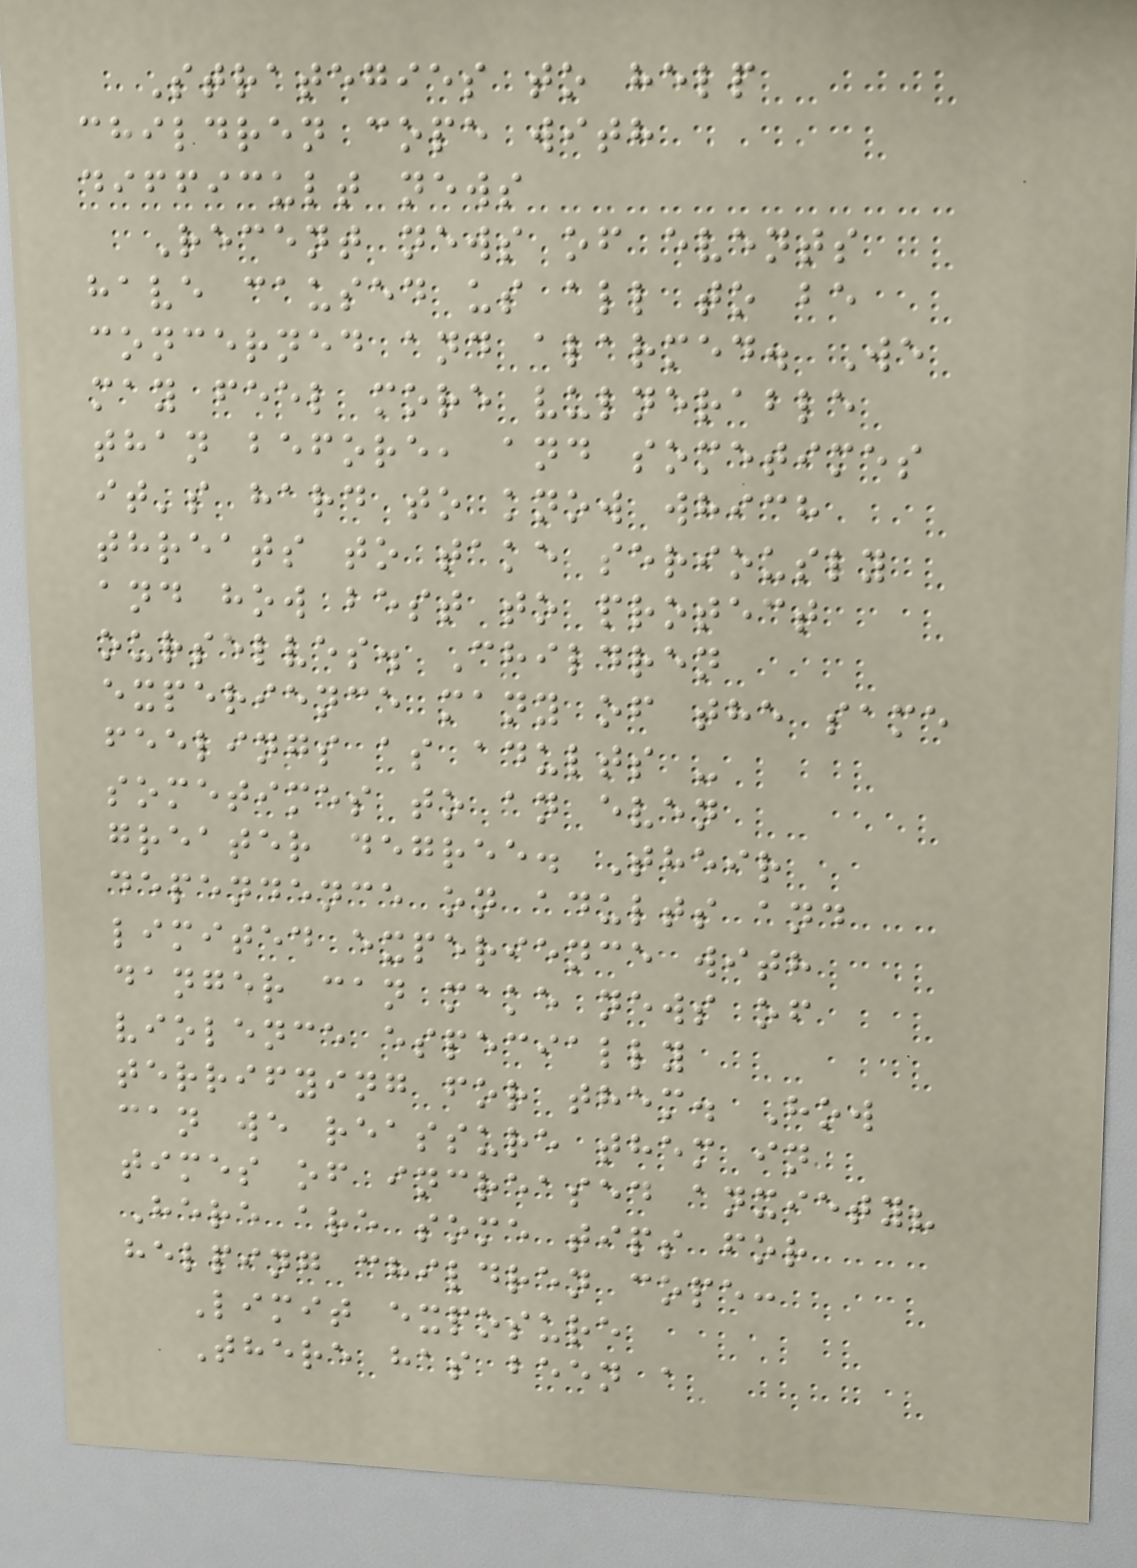Strategies to help
children cope with
difficult news
Recent news of events
have caused us all to be
concerned and alarmed. We
may feel more vulnerable
than before, and sometimes
it's hard to know which
threats to take seriously
and how best to protect
ourselves. Children
experience many of the same
feelings as adults -
sometimes to an even
greater degree. Their
dependence on adults and
limited experience with
danger can make news of
violence especially
terrifying for them. How
can we reassure them in
times of increased anxiety?
Here are some tips for
helping children cope:
Limit exposure
There has been a
